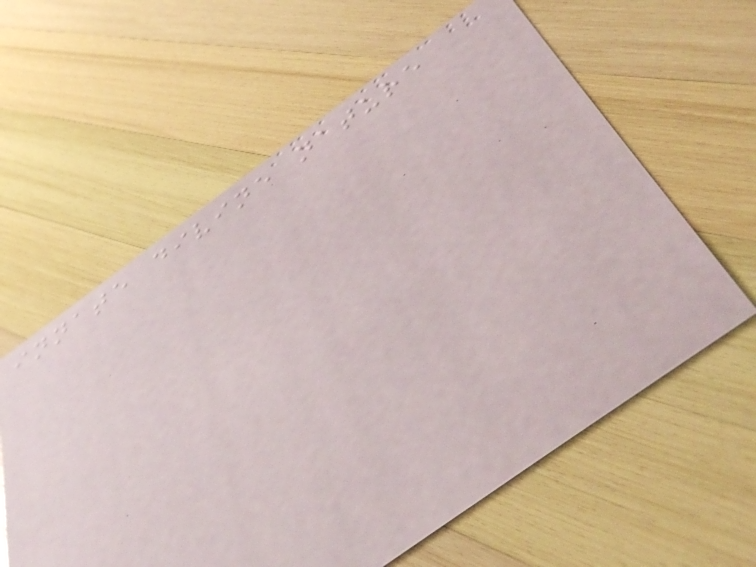innate divine nature
